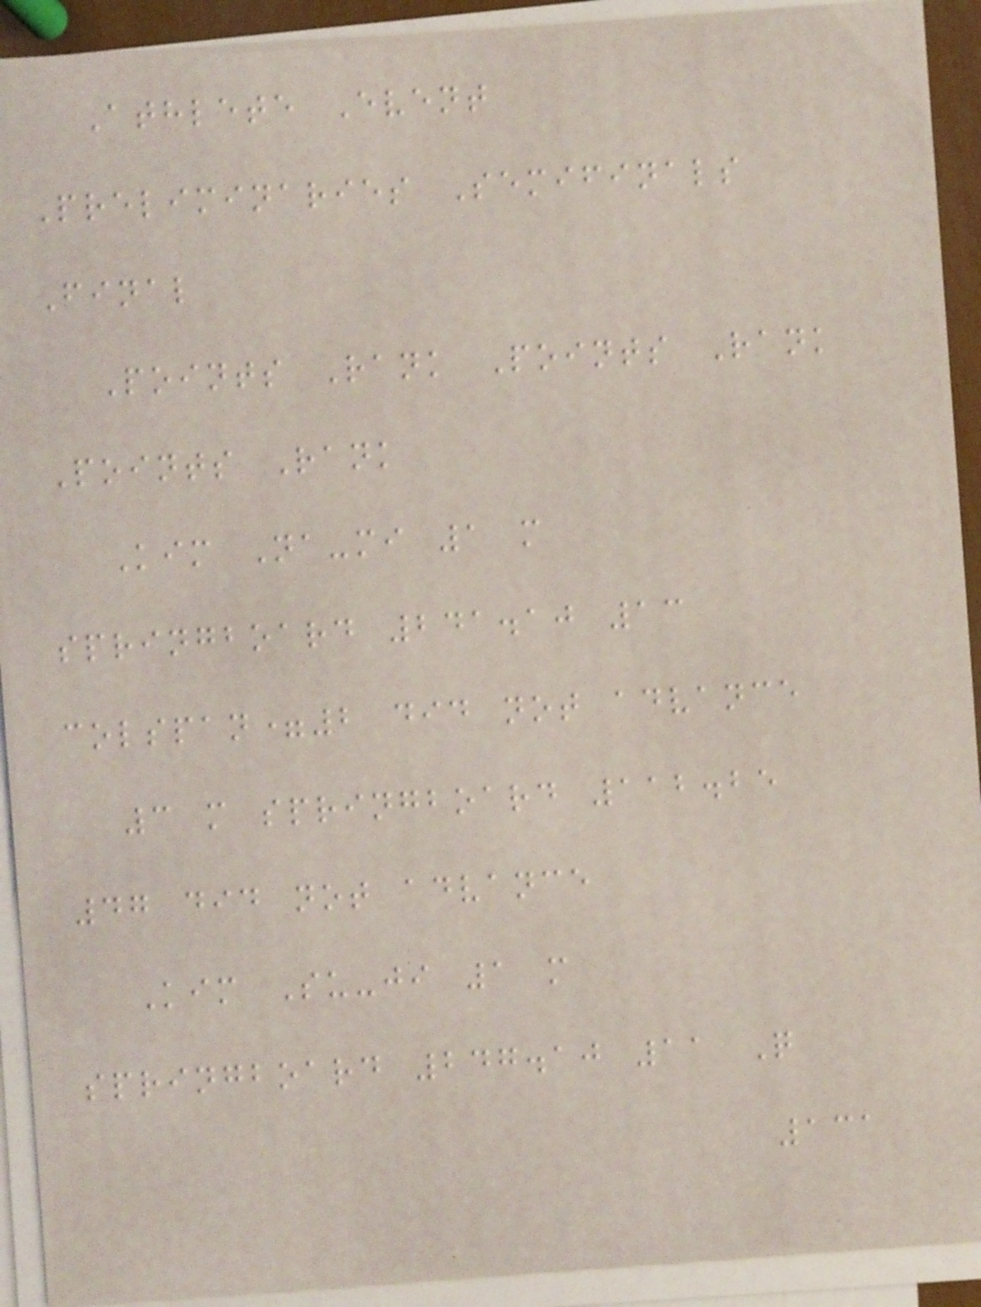Athlete Event
Preliminaries Semifinals
Final
Points Rank Points Rank
Points Rank
Kim Na-mi 1 m
springboard 241.10 13
colspan=2 did not advance
3 m springboard 112.25
47 did not advance
Kim Su-ji 1 m
springboard 247.10 11 Q
131
